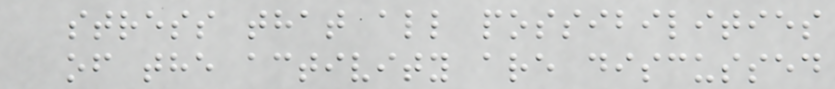stress that all possibilities
of the activity are discussed
